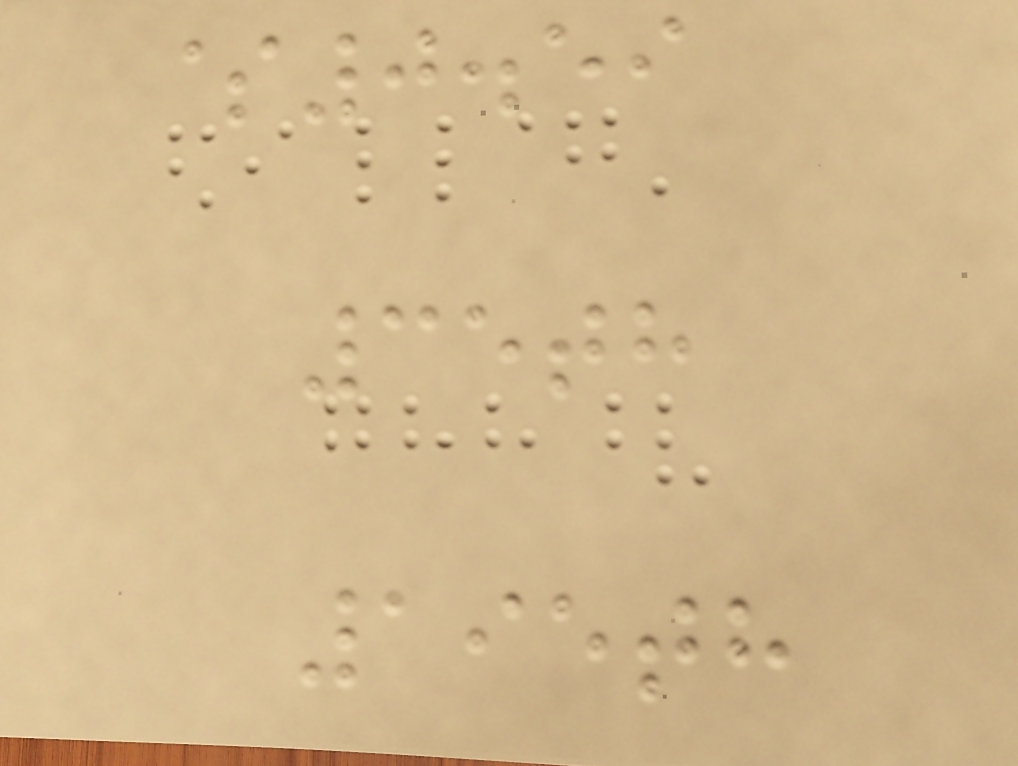$0.59
35th
195th
